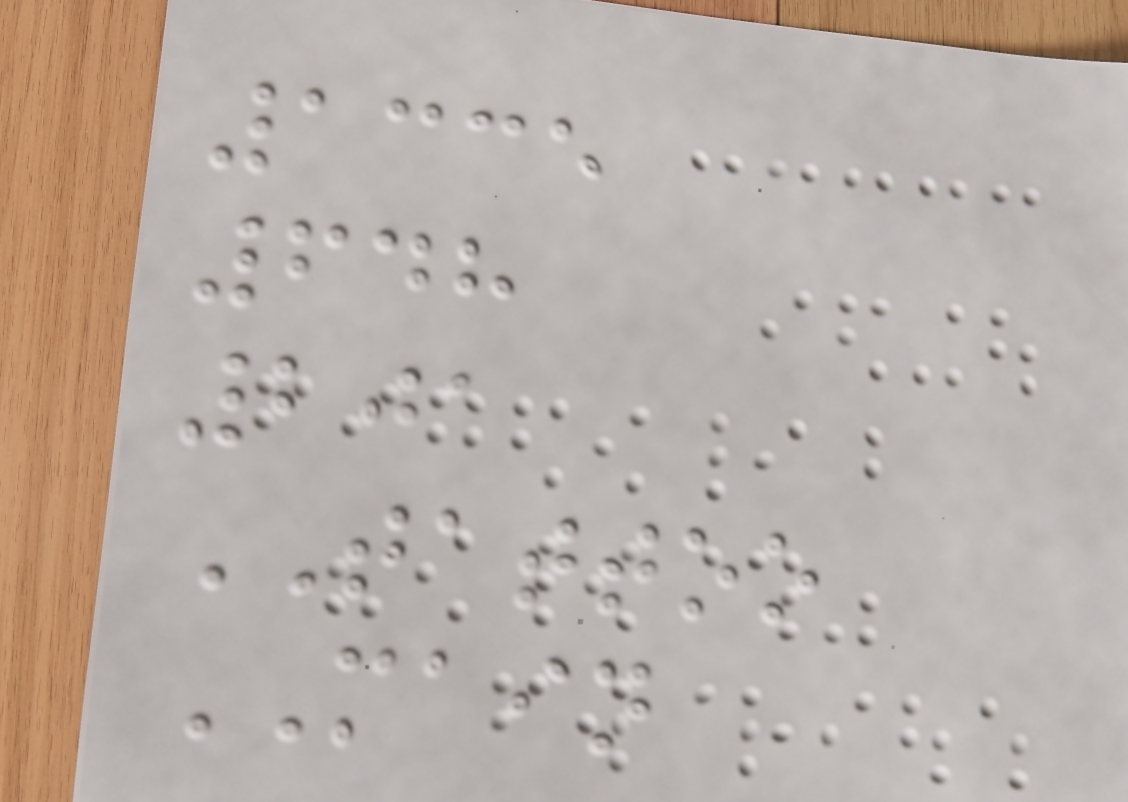1335
648
201
TATTOO
MAIN
